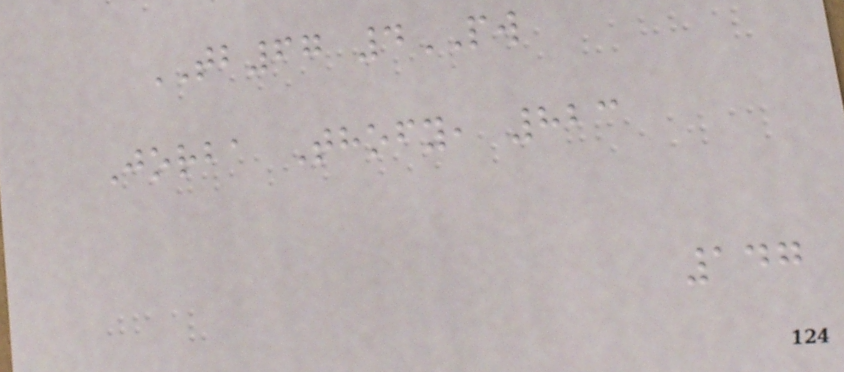TB67 4PW
Jorba Thofy, 823
147
